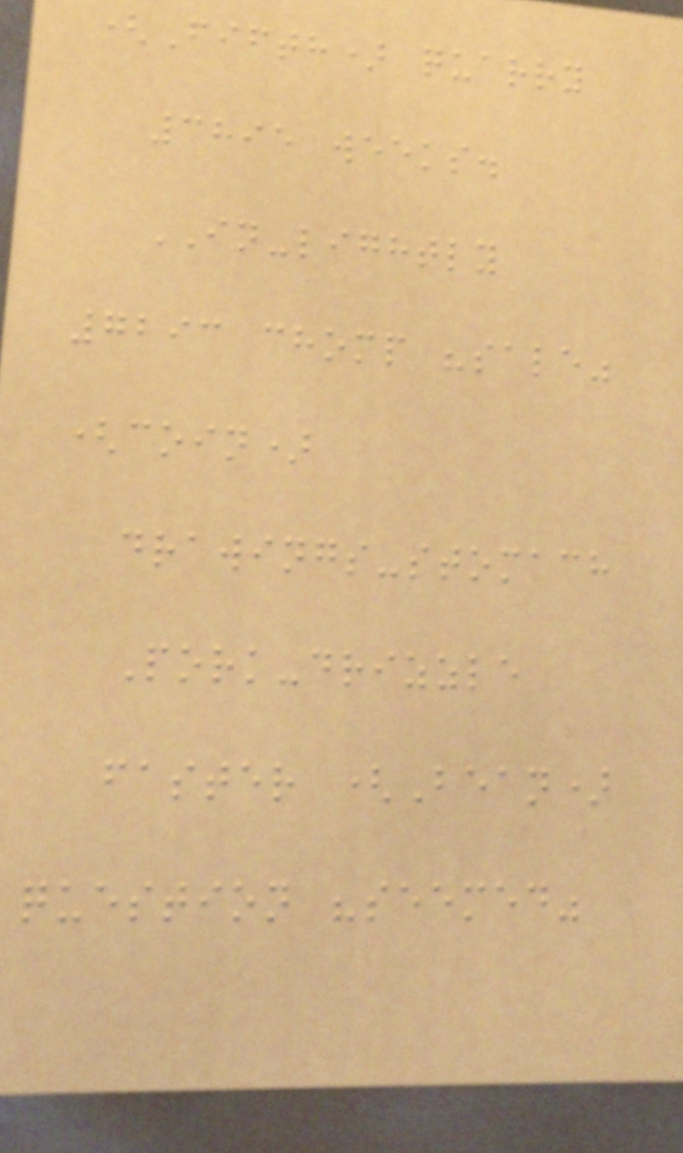(Fifth) quarry
3895 weeks.
IN-lightly
7293 chomp "sale"
(coin)
drawings-stomach
Pork-drizzle
faster (Bean)
question "seemed"
